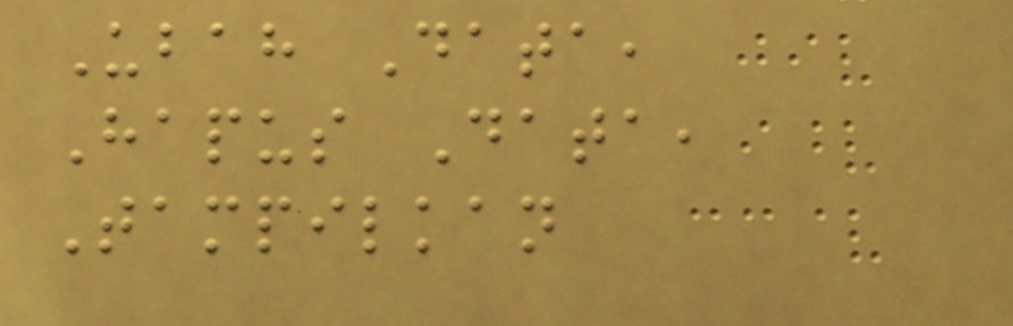Ubah Data,
Hapus Data,
Tampilkan
